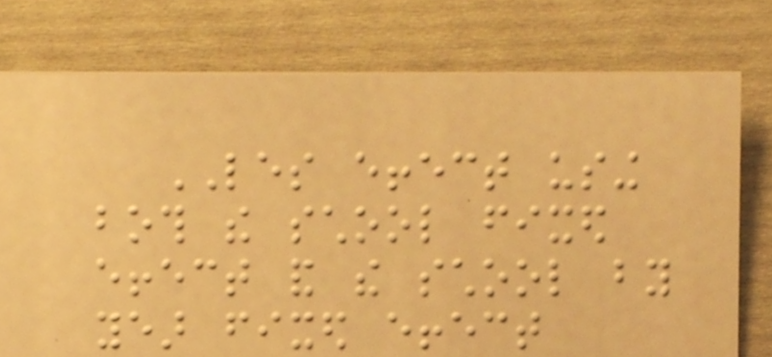LES effect using
both the school fixed
effect and the school by
year fixed effect
